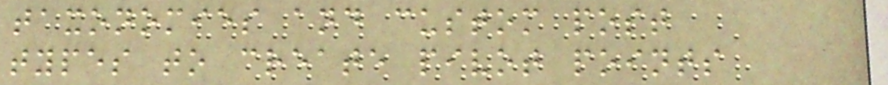taxonomies and custom post
types to create pivot points
